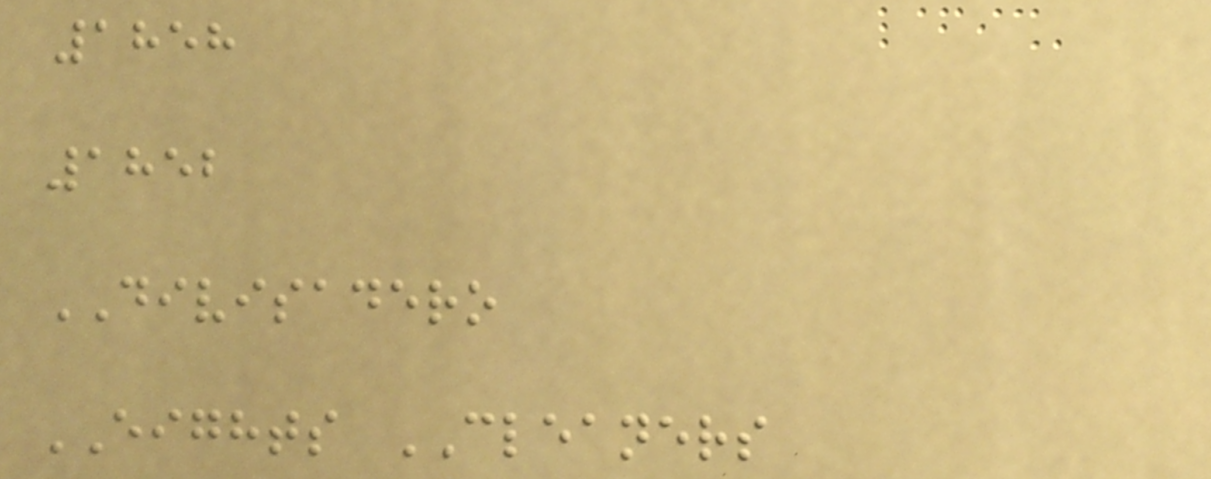1858
1852
DIVISADERO
EIGHTS CLEANERS
